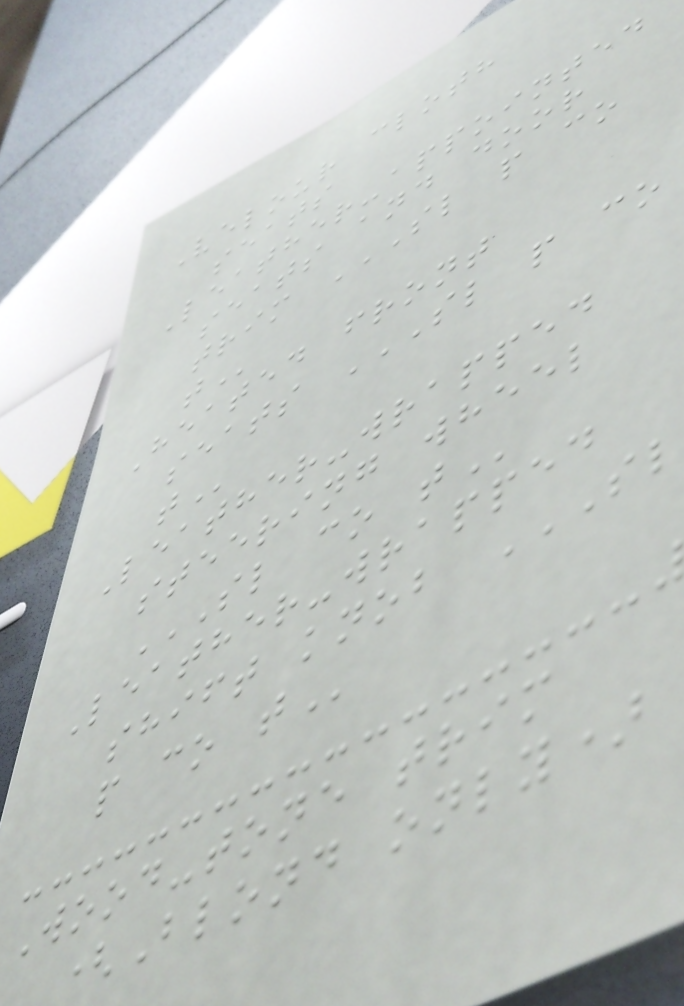Velour cloth
seats
Leather-appointed
seats and door
trim SL P CO
T
Heated front
seats SL P CO
T
Leather-wrapped
steering wheel
SL CO T
Leather-wrapped
shift knob SL
P CO T
Wood-tone trim
(Blond only)
